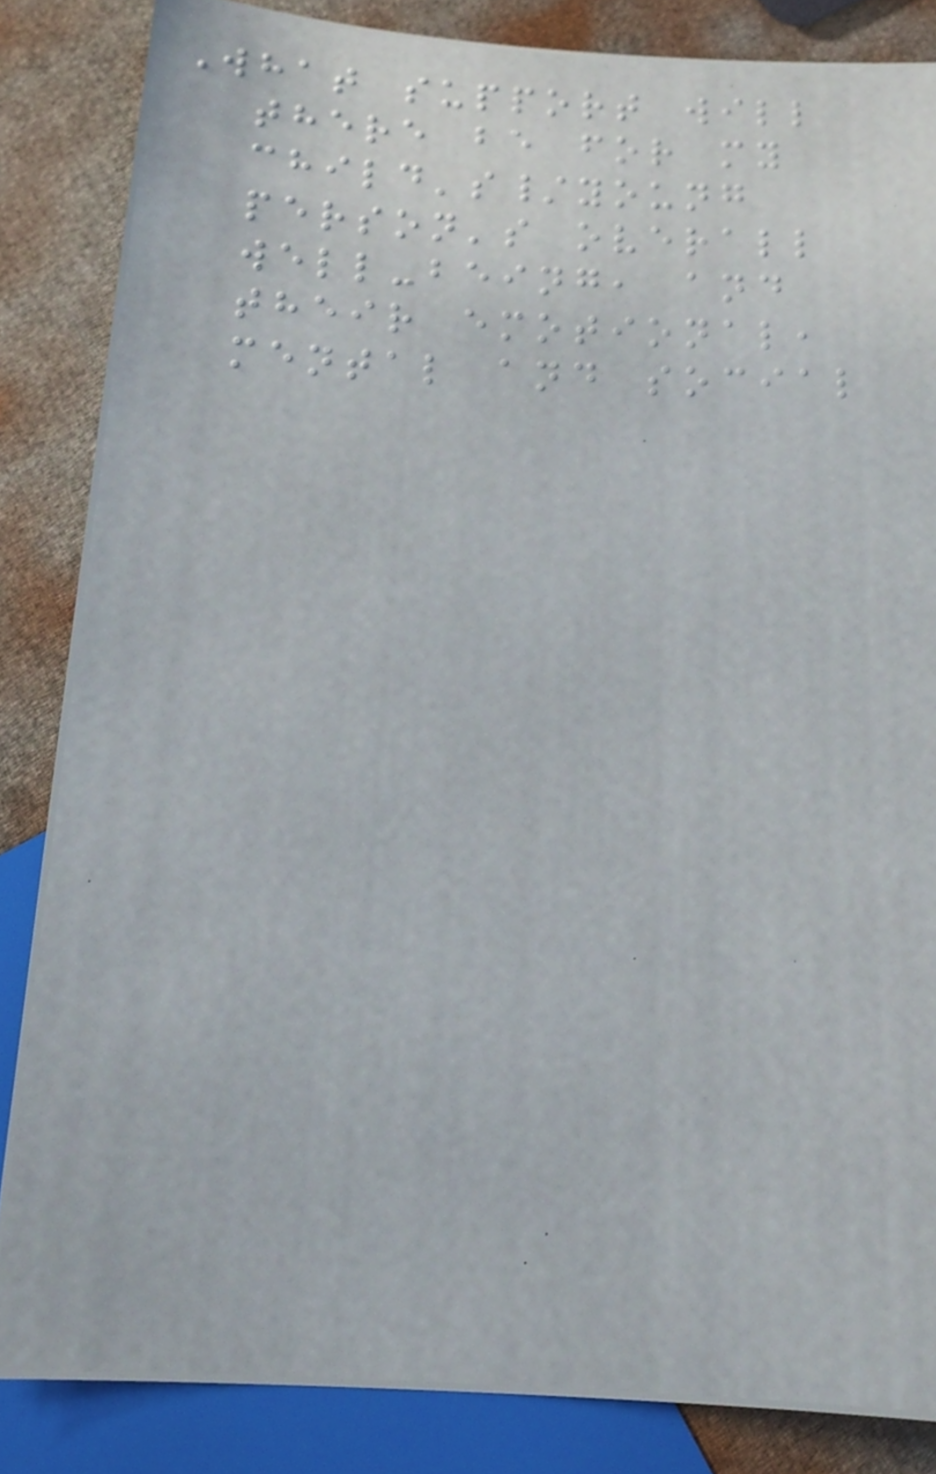What support will
there be for my
child's/young
person's overall
well-being, and
their emotional,
mental and social
